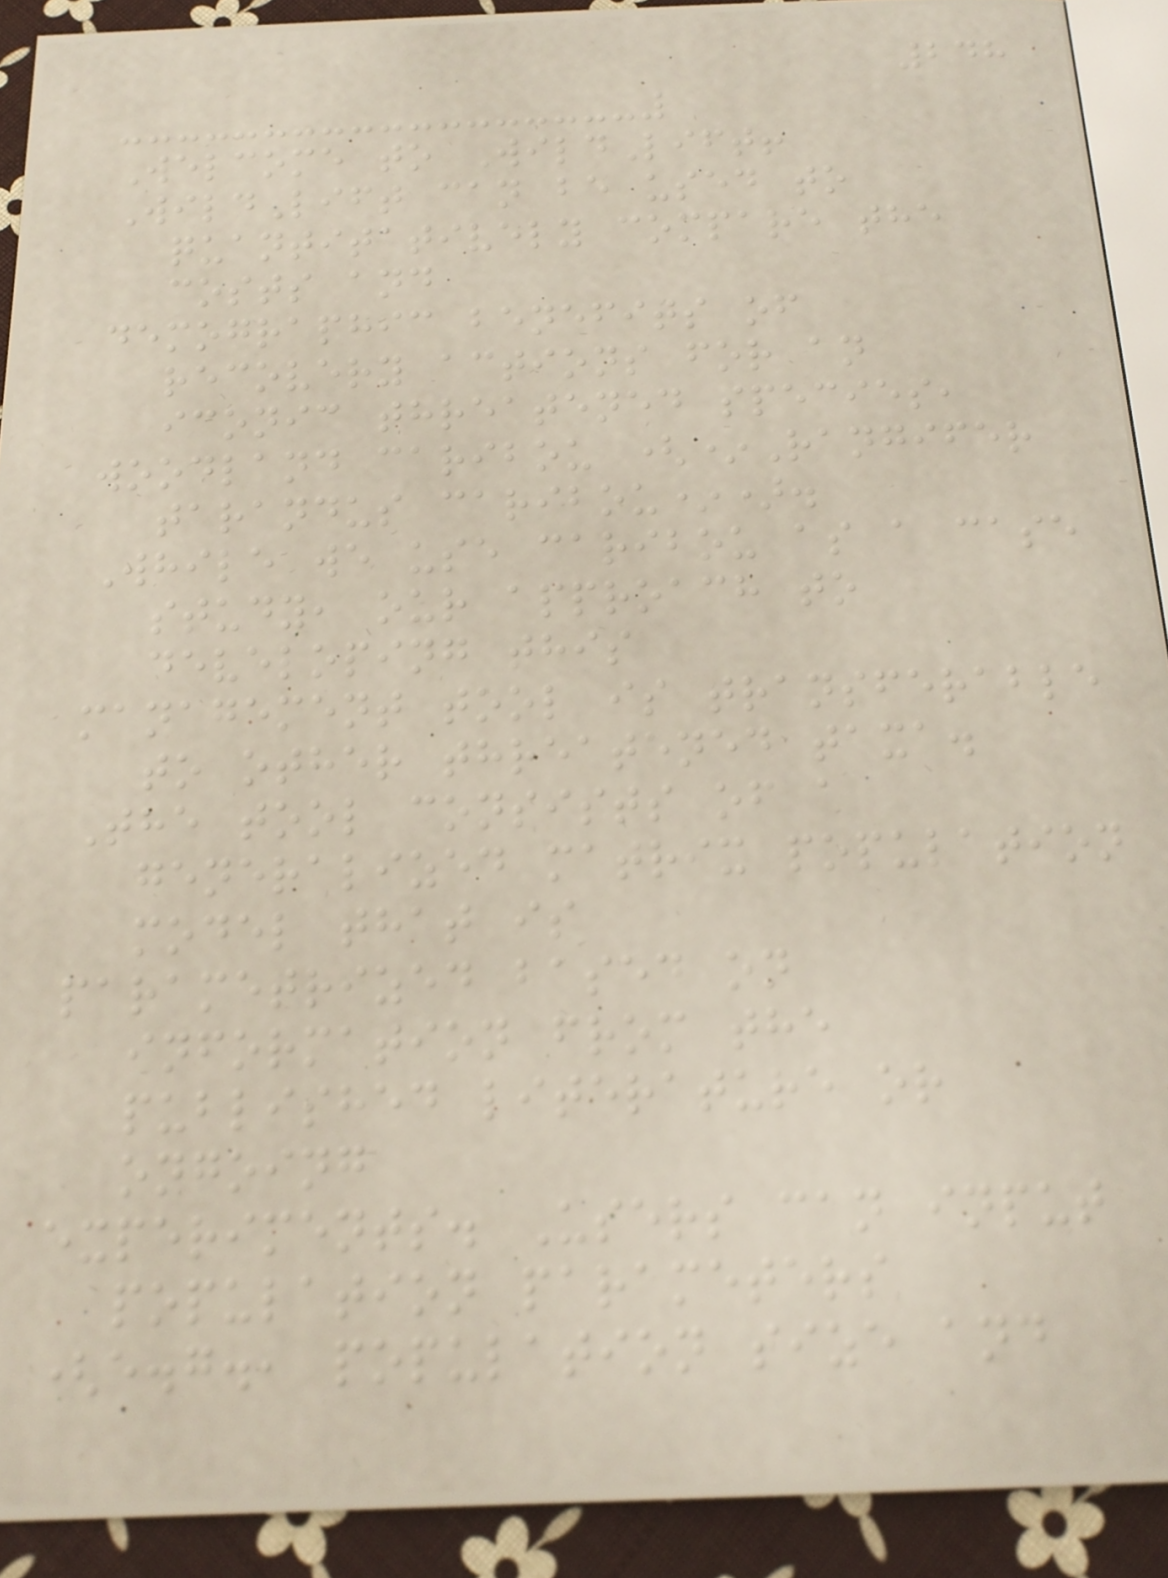248
Welcome to WildLift!
WildLift can be used to
quantitatively compare the
costs and
demographic benefits of
recovery actions for an
iconic threatened species,
woodland caribou (*Rangifer
tarandus caribou*).
While we use caribou as a case
study, our approach to
developing this
management tool is transferable
to other threatened taxa.
The tool consists of a
generalized matrix population
model that is
parametrized based on
information from the
published literature or
ongoing
experiments. Users can input
population parameters
(e.g., population size and
